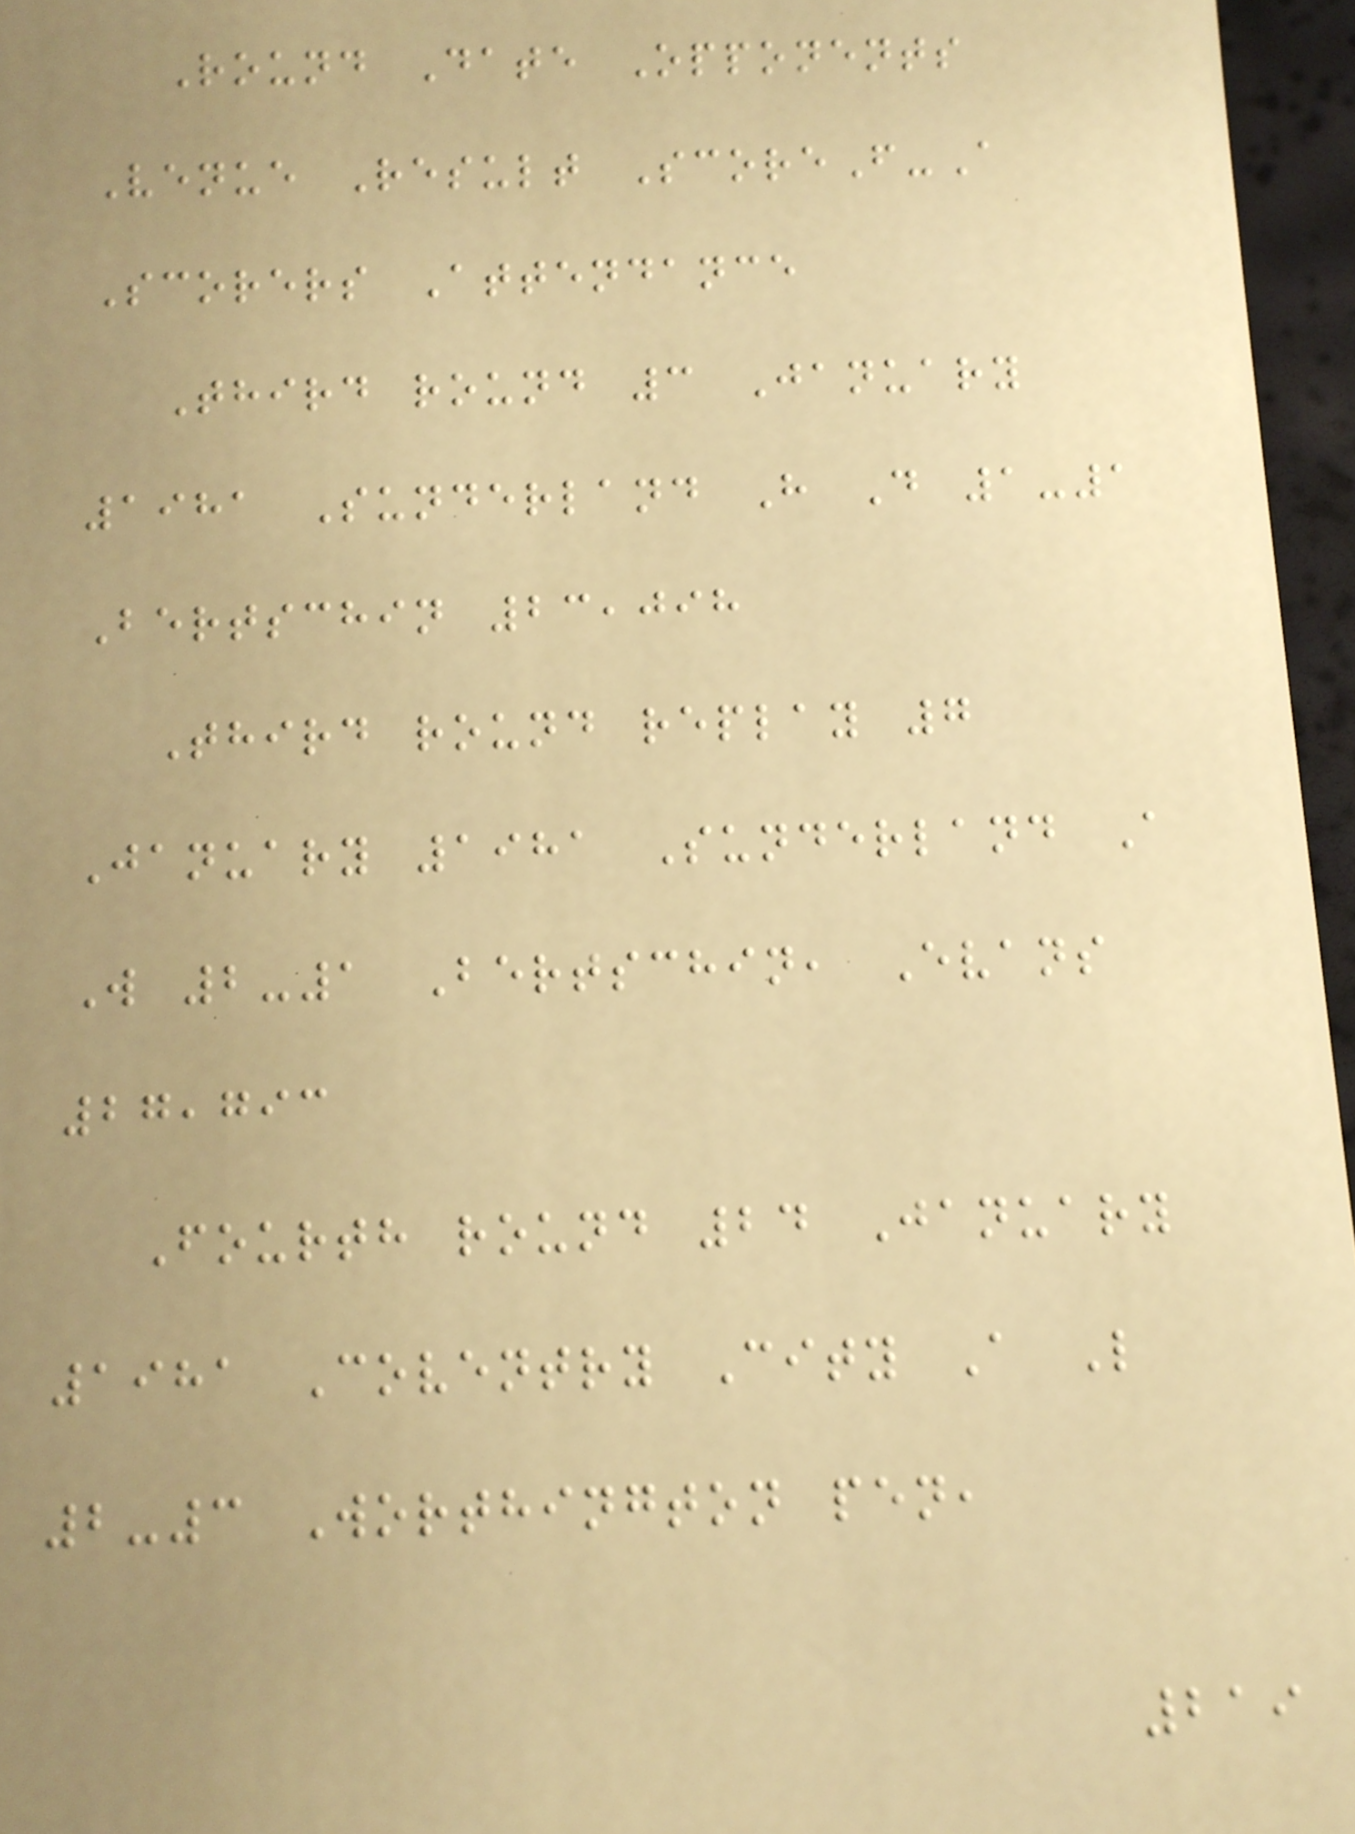Round Date Opponents
Venue Result ScoreF-A
Scorers Attendance
Third round 3 January
1981 Sunderland H D 1-1
Bertschin 23,098
Third round replay 7
January 1981 Sunderland A
W 2-1 Bertschin, Evans
27,793
Fourth round 24 January
1981 Coventry City A L
2-3 Worthington pen,
219
